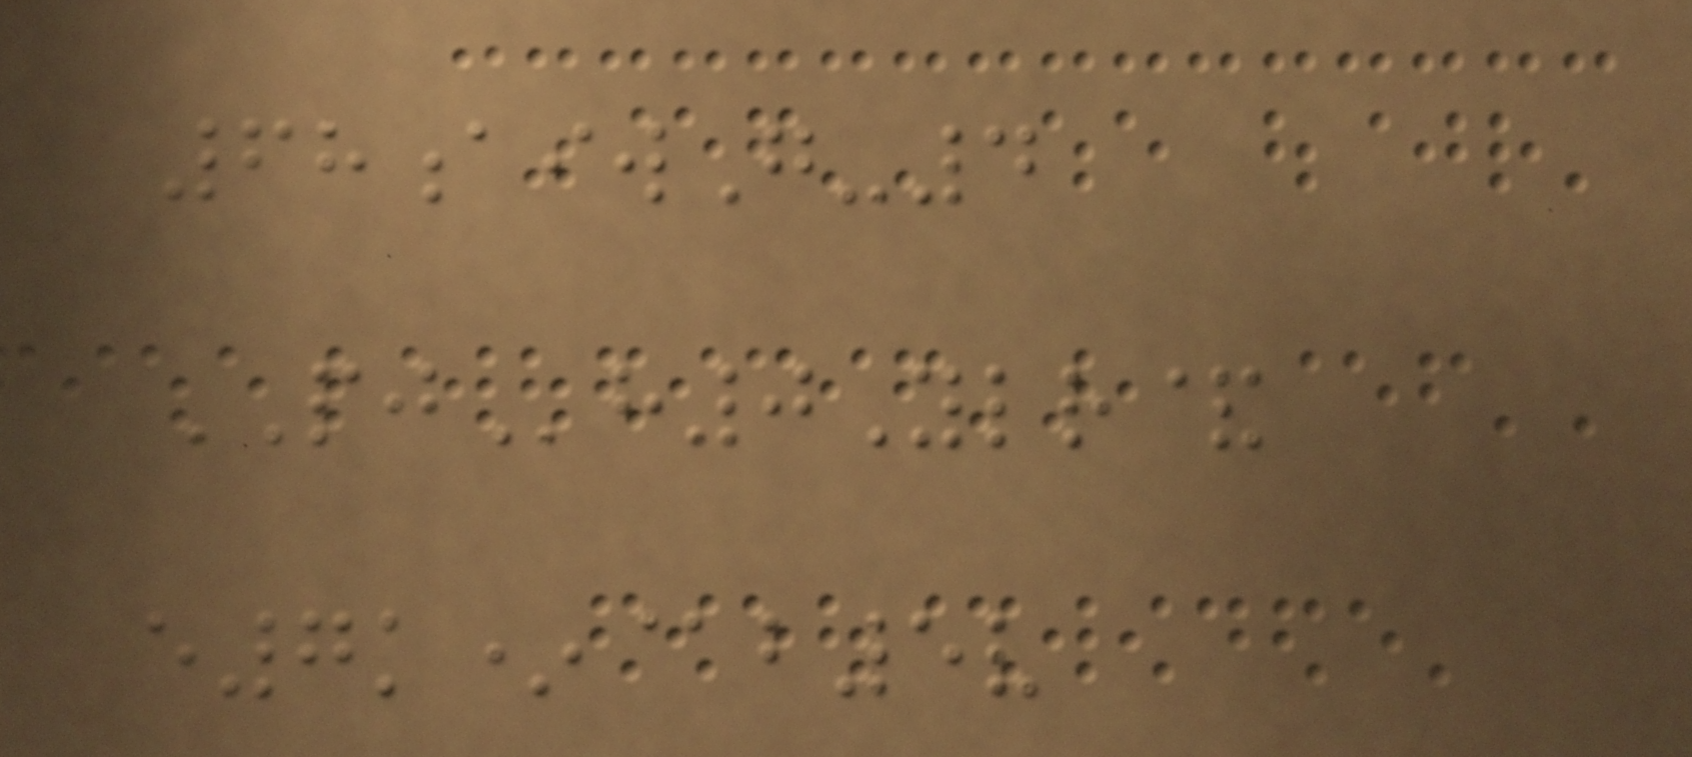68aiwG-4
PJh0Ylr&
e7k*@b5v
